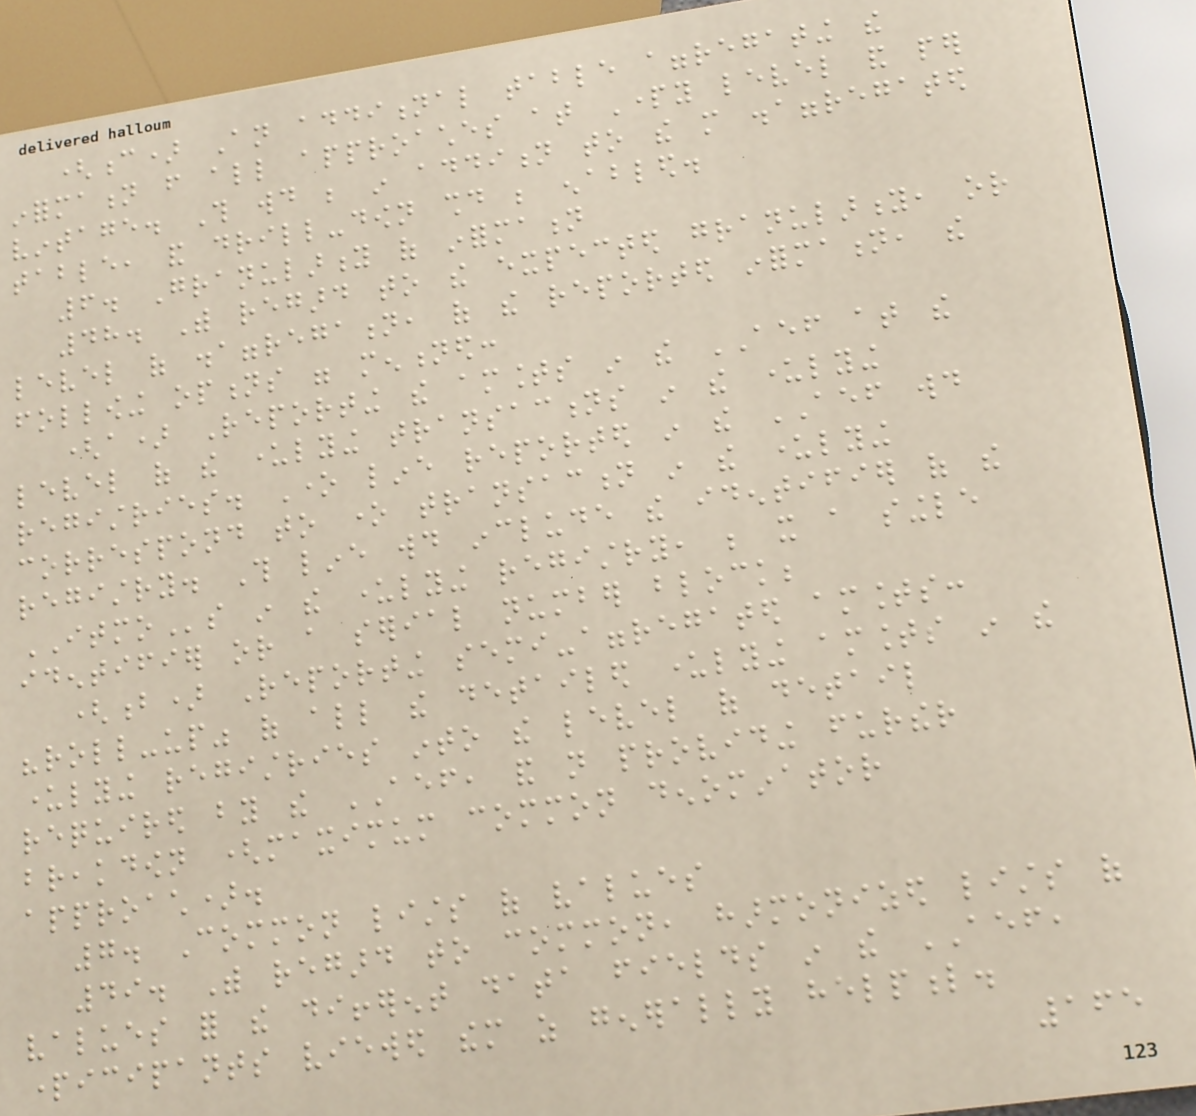(c) An additional table aggregating the
information from all approaches at Party level and per
vintage. This would be in addition to the more disaggregated
table, and drill-down should be enabled.
6. Granularity of information
48. With regard to the expected granularity, or
level of disaggregation, of the reported information, the
following options were mentioned:
(a) Reporting the amounts in the AEF at the
level of the underlying transactions in the underlying
registries. One line reported in the AEF would
correspond to one transaction in the underlying
registry. This line would include the identifier of the
ITMOs in the underlying registry, be it a single
identifier or a serial number block;
(b) Reporting semi-aggregated amounts:
"roll-up" of all the detailed underlying amounts in the
underlying registries into the level of detail
required by the AEF, and not providing further
breakdown (maximum common denominator
approach).
7. Common lists of values
49. With regard to common, harmonized lists of
values for the different data fields in the AEF,
participants viewed them as generally helpful.
165
